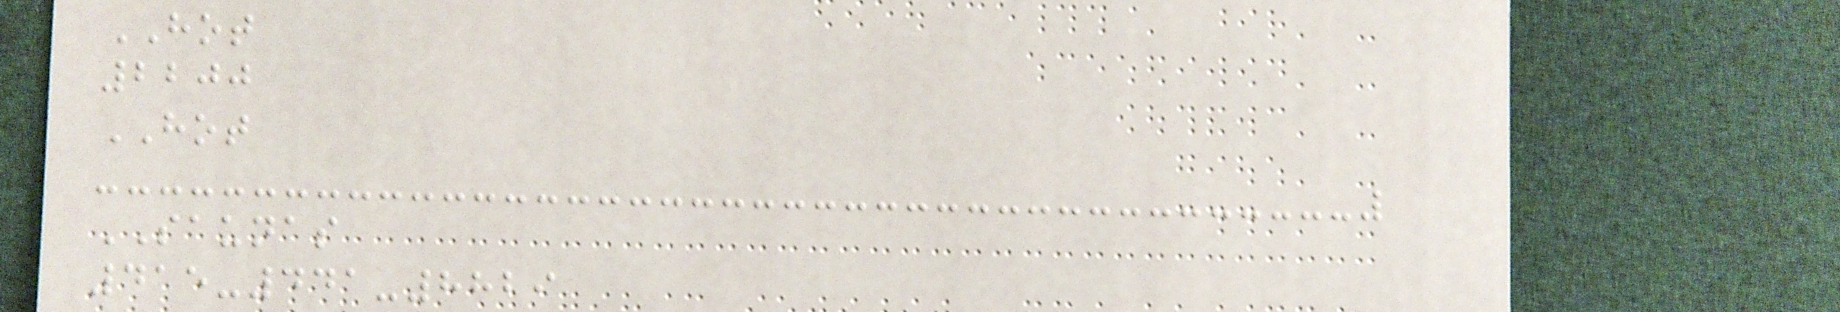HOT
2200
HOT
SAUNAS
415-441-8829
